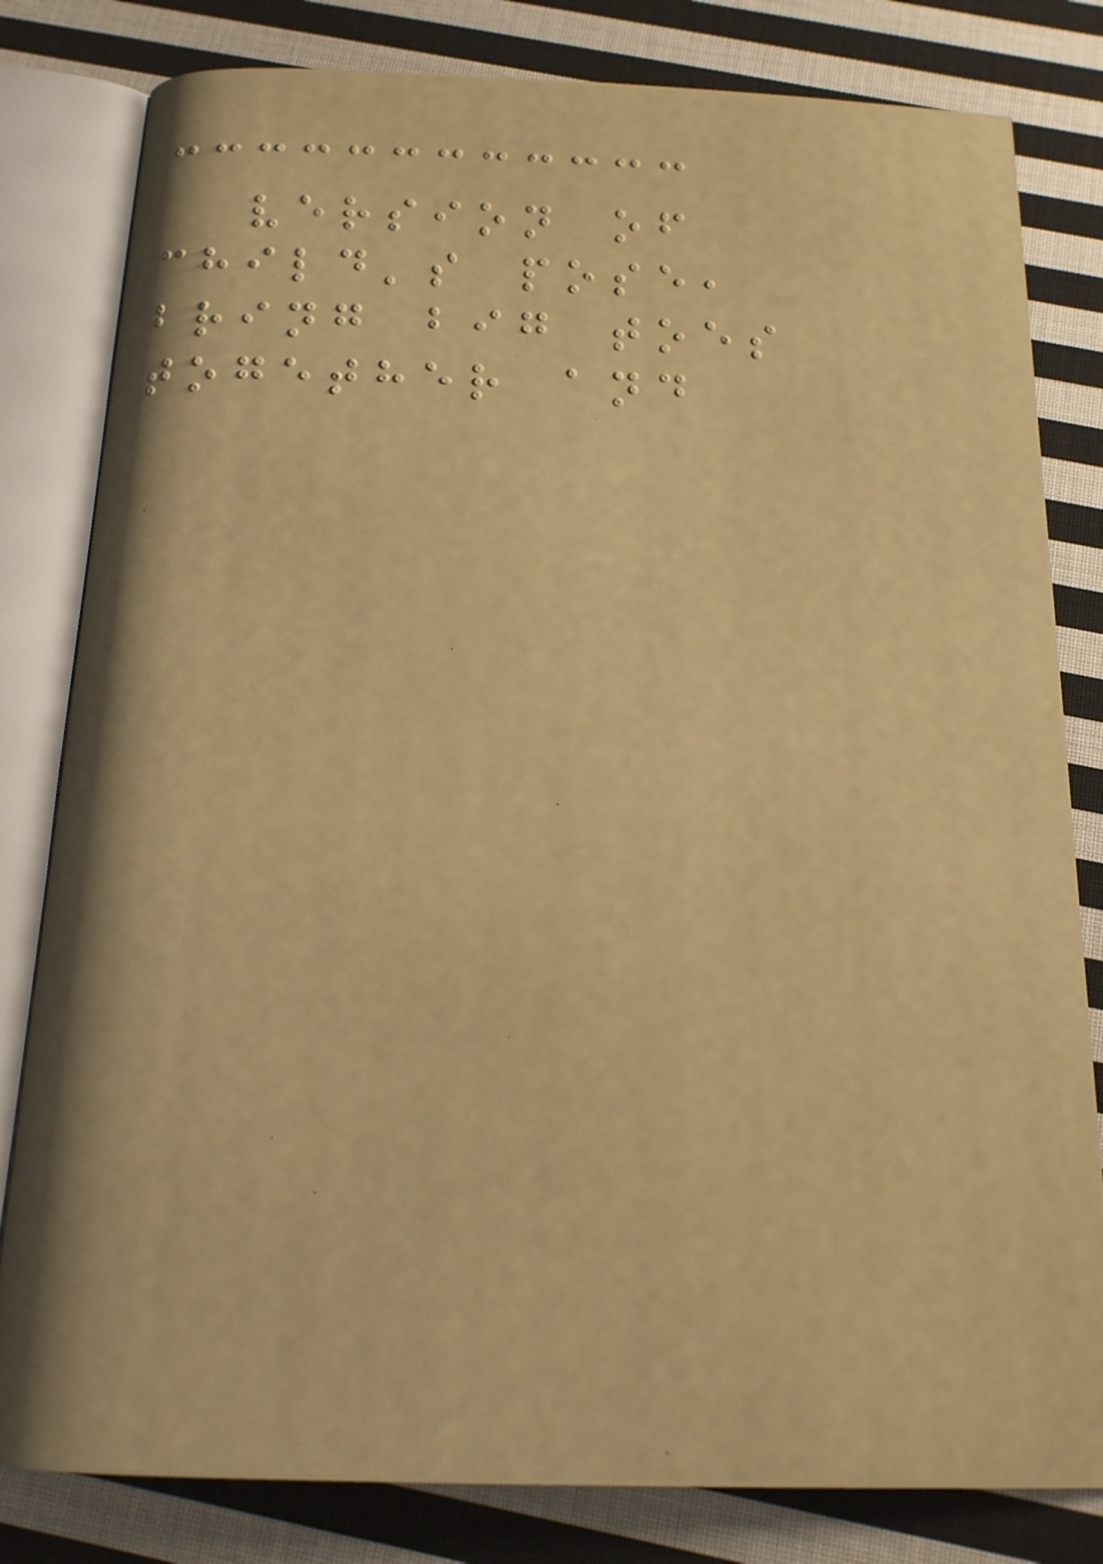version of
child's pose,
bring big toes
together and
